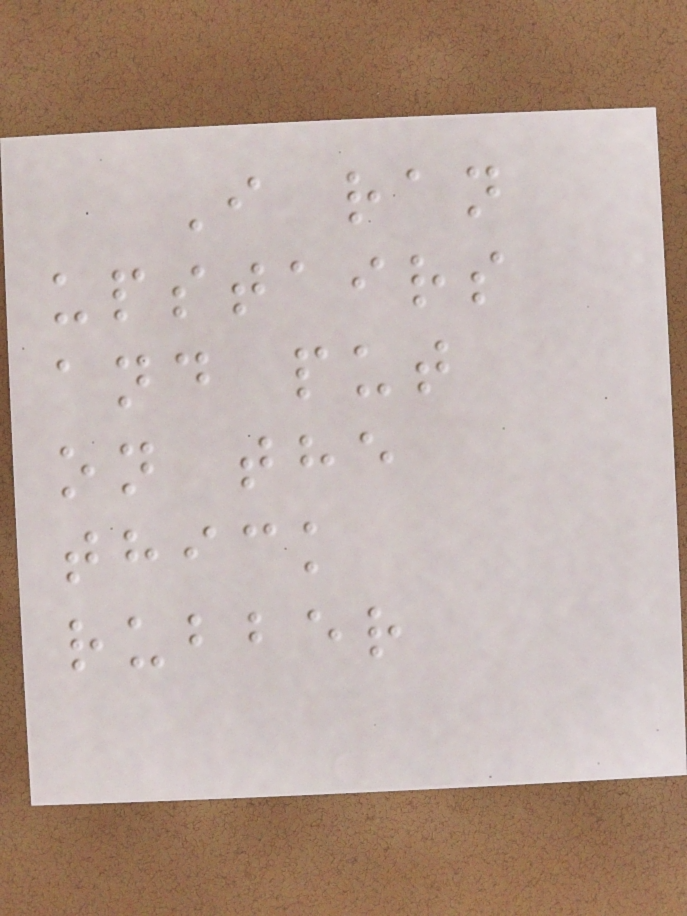I ran
upstairs
and put
on the
thick
rubber
